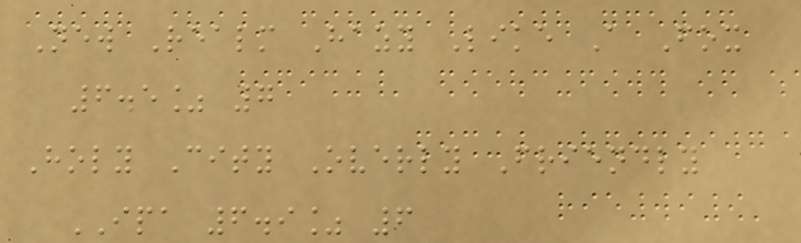New Realm Hazy Like A Fox
6.5% 7
Holy City Overly Friendly
IPA 6.9% 6
